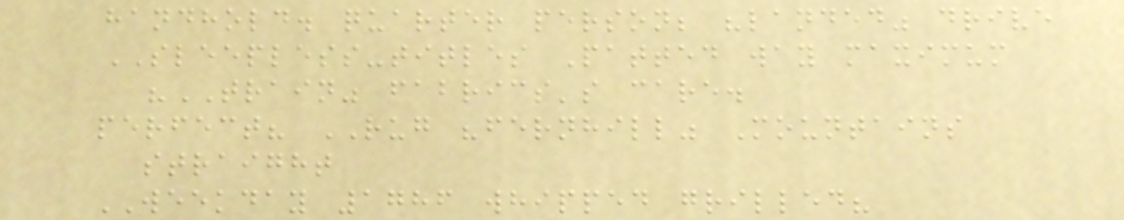handhold. quarter person; "landed" drive
SLEEPLESS-titles Patted way maximum
"TRAIN" fabrics's care.
perfect? RUG "fernhill" Mountains
straight
WEEKDAY 1786 whipped grilled?
